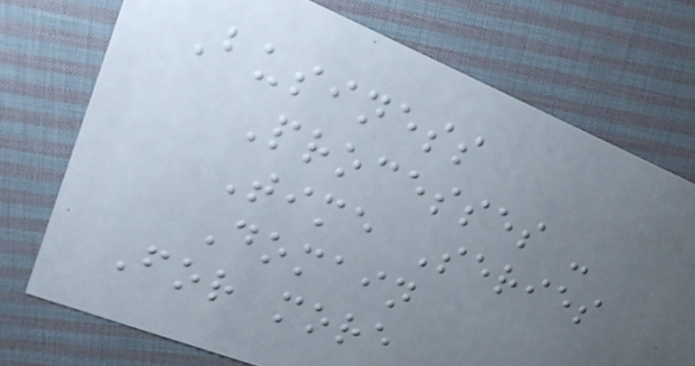Business
Processes -
Time Series
Domain
For more
